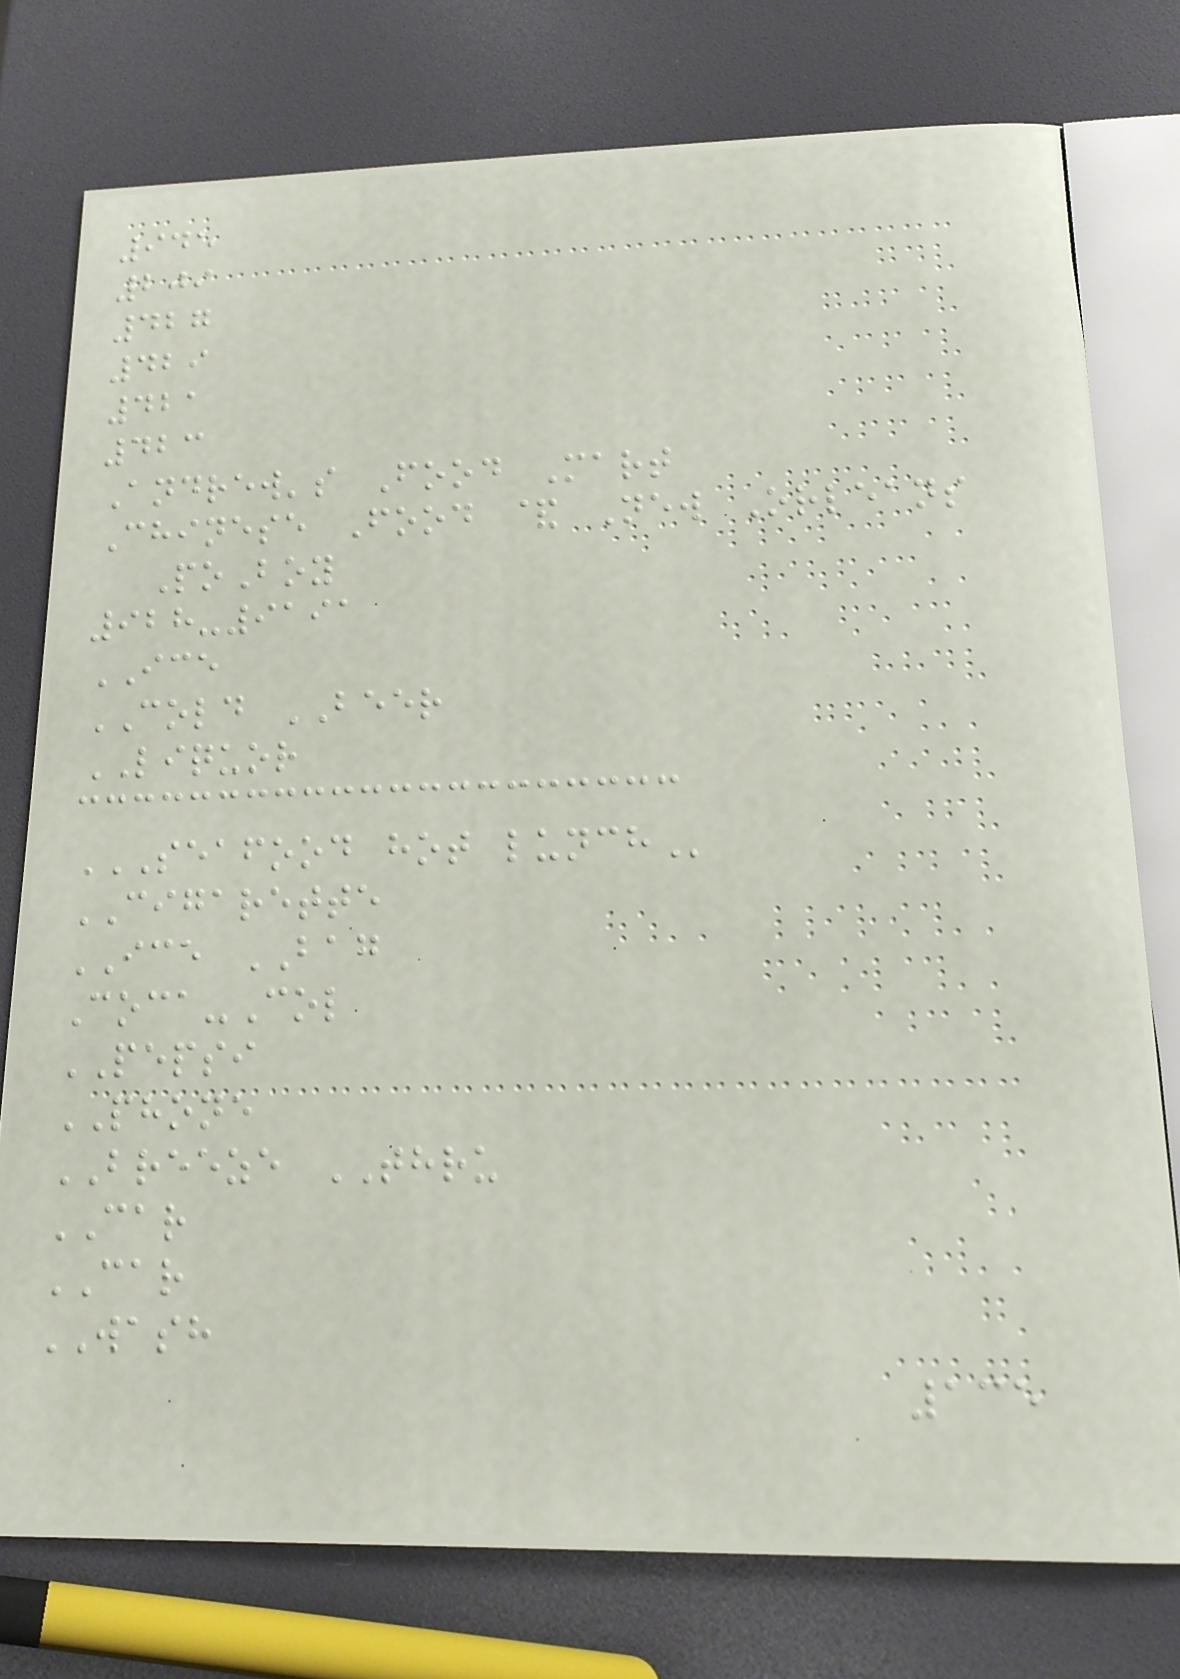945
209
427
429
421
423
Andrew's Food Mart
Chinese Food & New Orleans
PoBoy
928-9191
ICE
COLD BEER
LIQUOR
SEAFOOD HOT LUNCH
CIGARETTE
ICE BAG
Coca-Col
PEPSI
PHONE
BREEZE THRU
CAR
CAR
WASH
135
